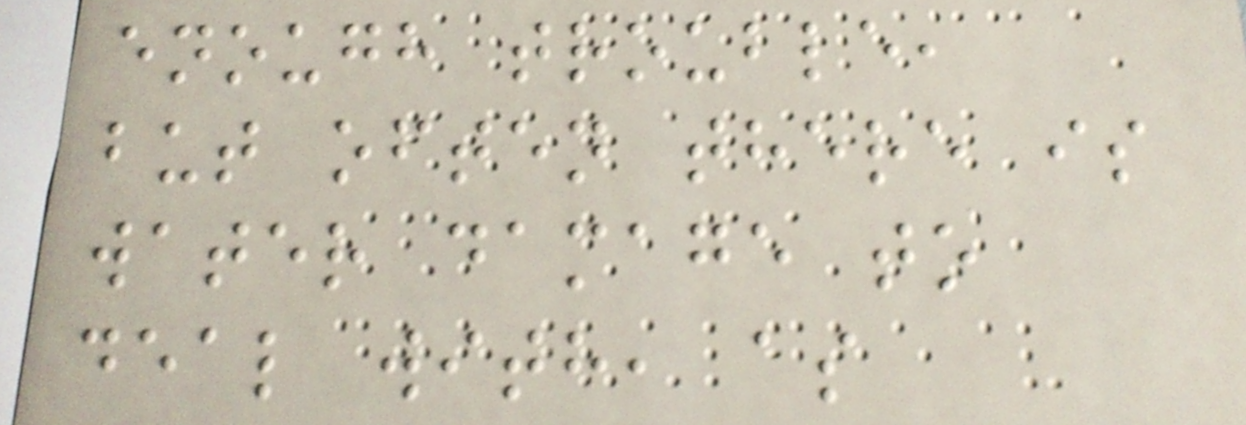enough trouble,
but often there is
water damage to
deal with, as
